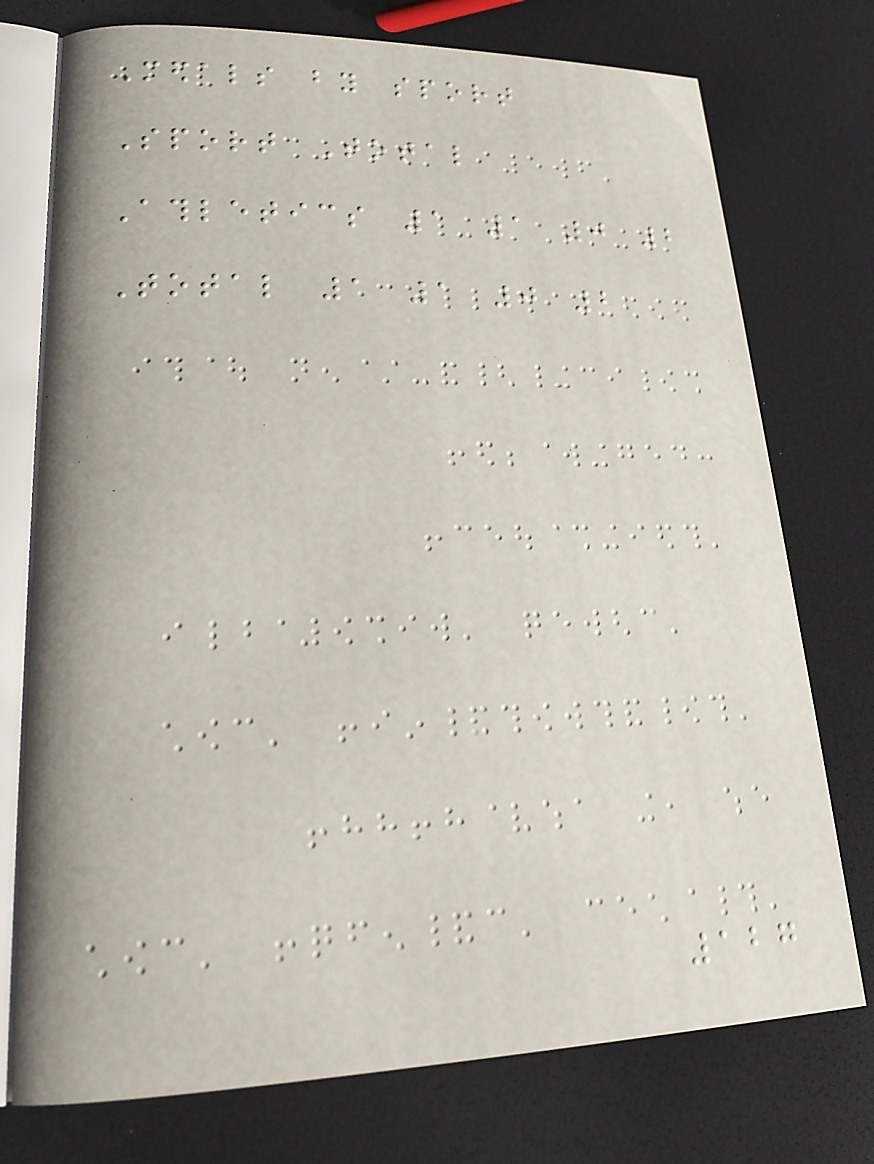Medals by sport
Sport Total
Athletics 1 1 0 2
Total 1 1 0 2
127
